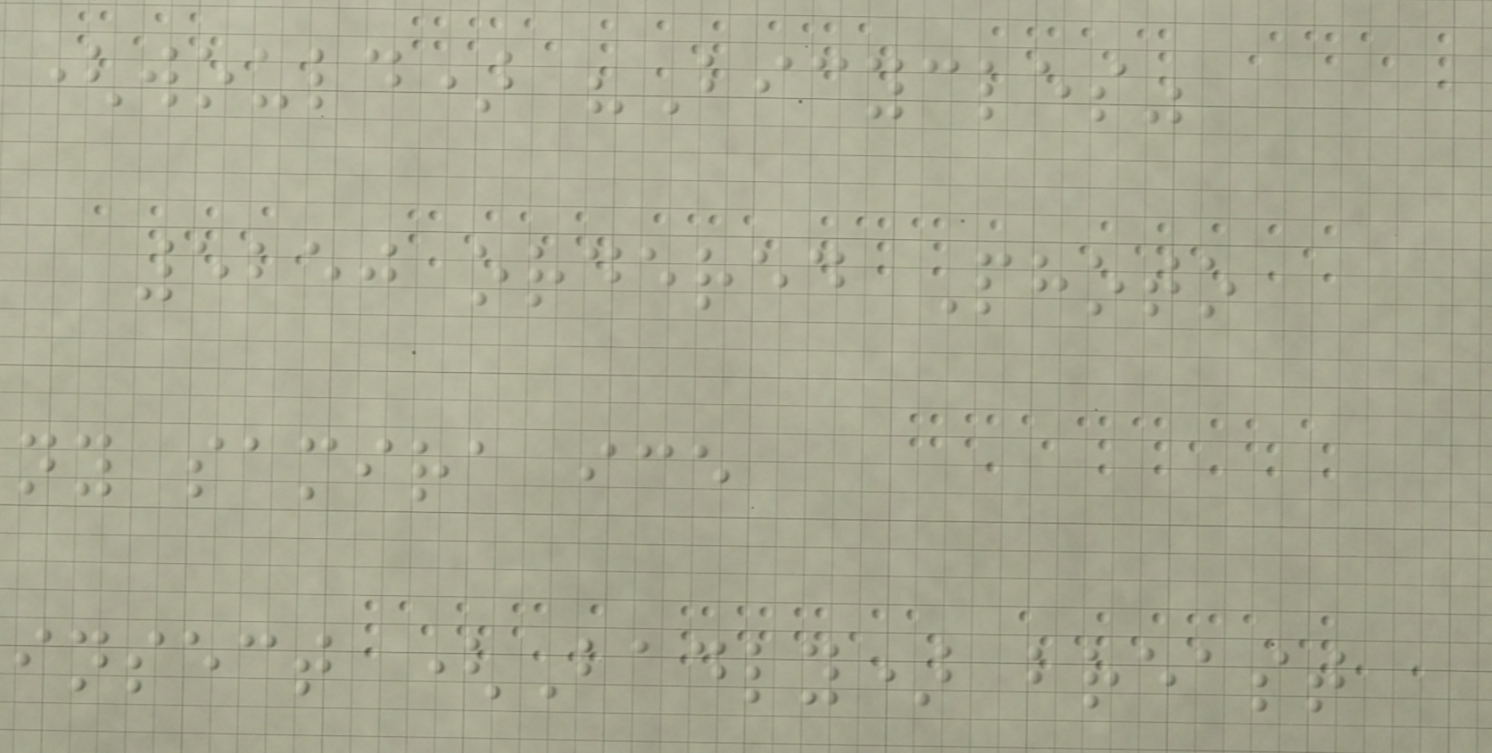(would) "Bicycles"
5250 ordered Photo
ny samira ice
insect (Badly) breast
